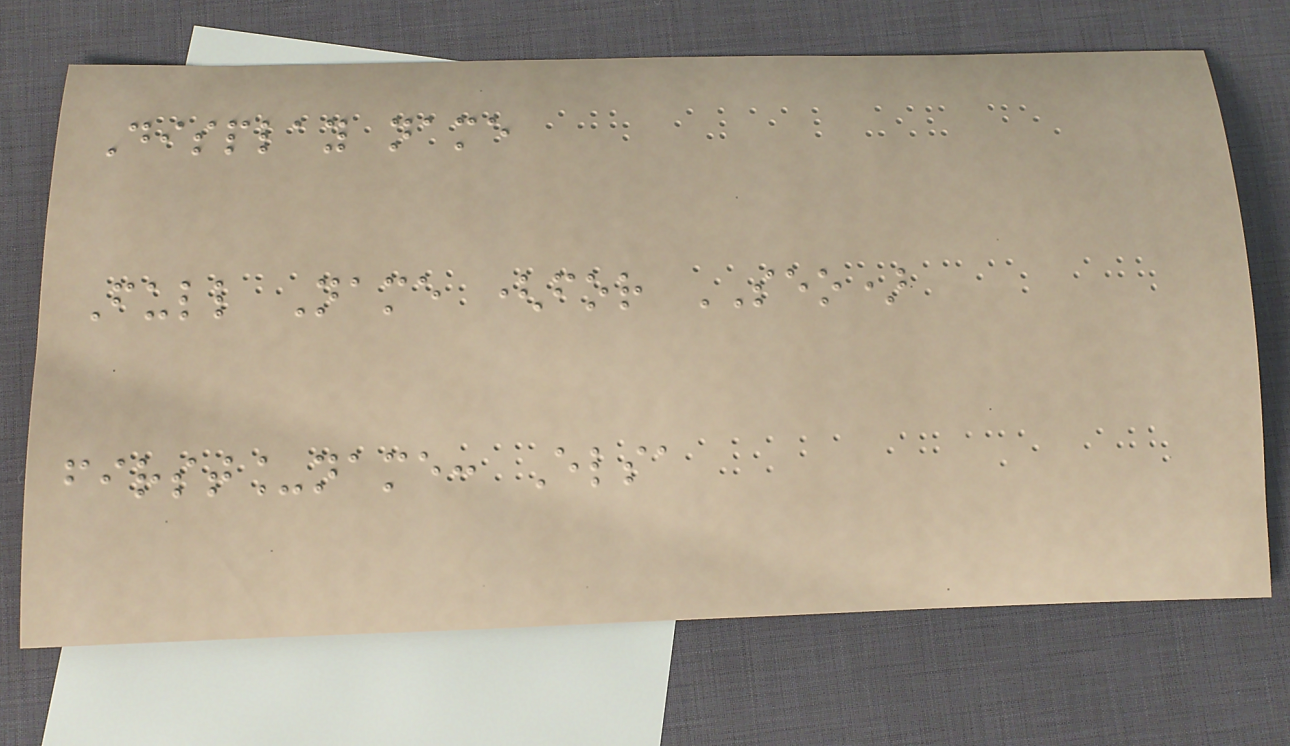Display name
Full Name (for SEO)
first_name: Elsa
